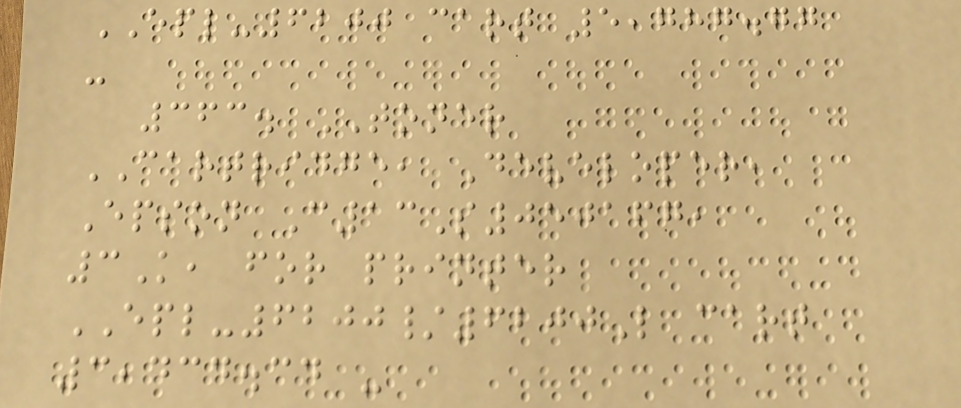EPL-6200 cart 5,787.77
-
363. TONER
CARTRIDGE, Developer,
Epson C13S050167,
3K, for printer
EPL-6200/6200L cart
3,434.34 -
